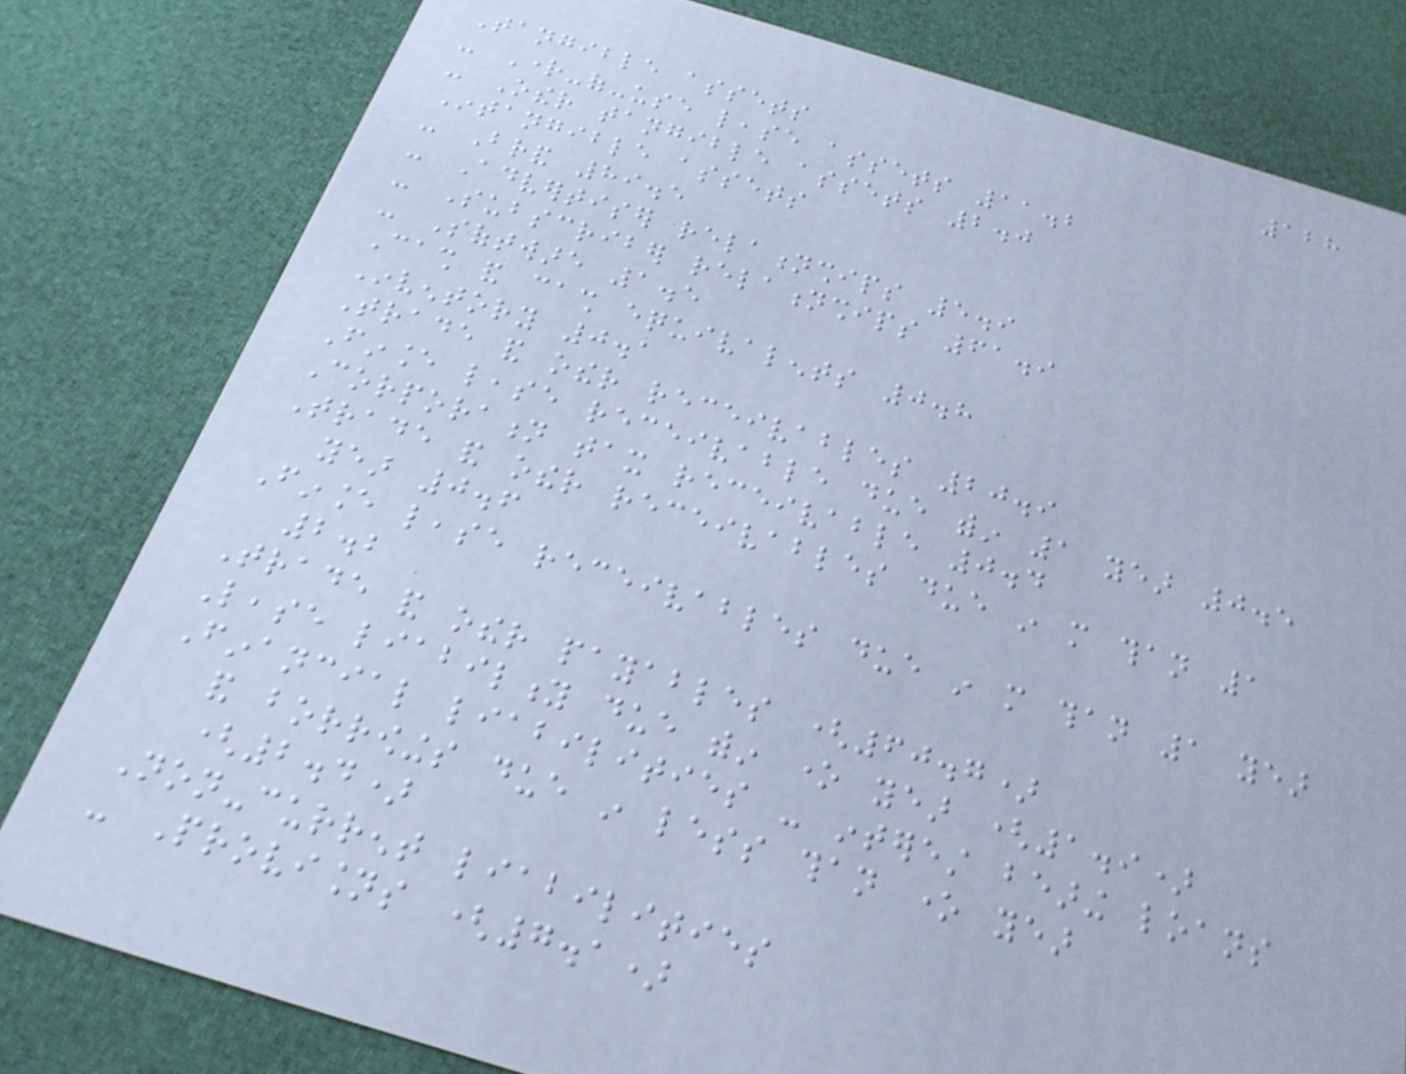128
Tangible assets
- Right-of-use lease assets 11.2
- Other tangible assets 2.0
Intangible assets
- Brand 89.5
- Advertiser relationships 5.9
- Subscriber relationships 61.9
- Software 1.5
Cash and cash equivalents 0.8
Inventory 0.1
Trade and other receivables 20.9
Finance lease receivable due within 1 year 0.5
Corporation tax receivable 0.4
Trade and other receivables due in more than 1
year 0.6
Finance lease receivables due in more than 1 year
2.2
Trade and other payables (60.7)
Lease liability due within one year (1.9)
Financial liabilities - interest bearing loans
and borrowings due in less than one year
(2.4)
Non-current liabilities
- Provisions (7.1)
